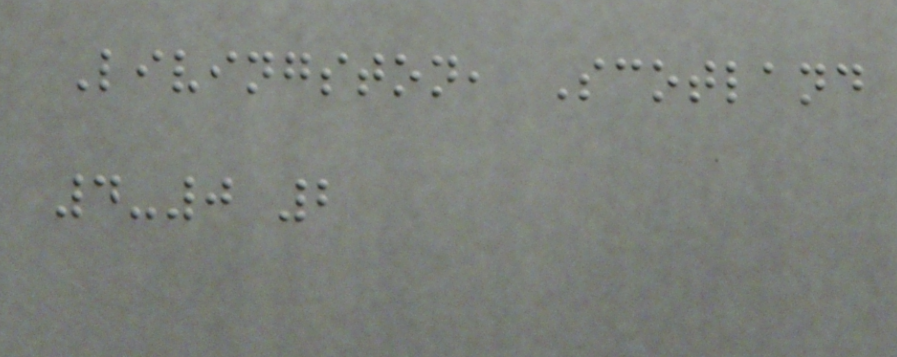Livingston, Scotland
4-0 2
